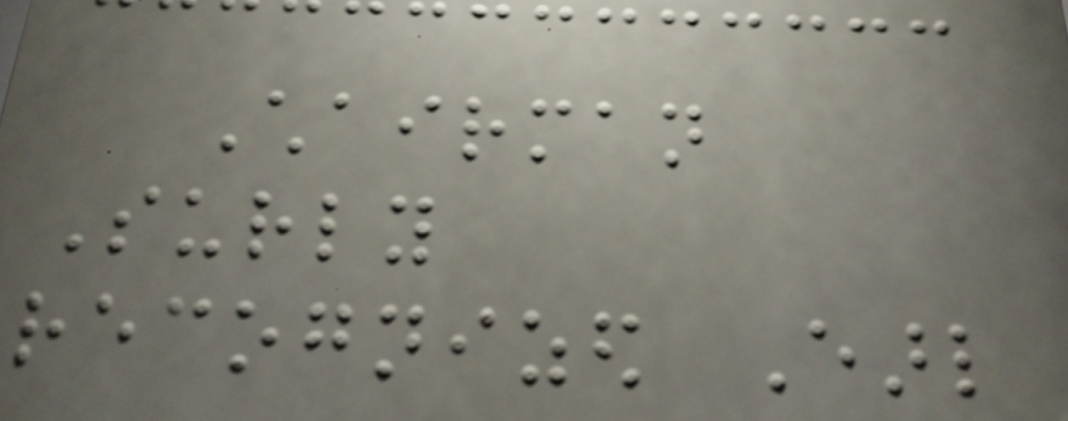Chairman
Surly
recognized Earl
